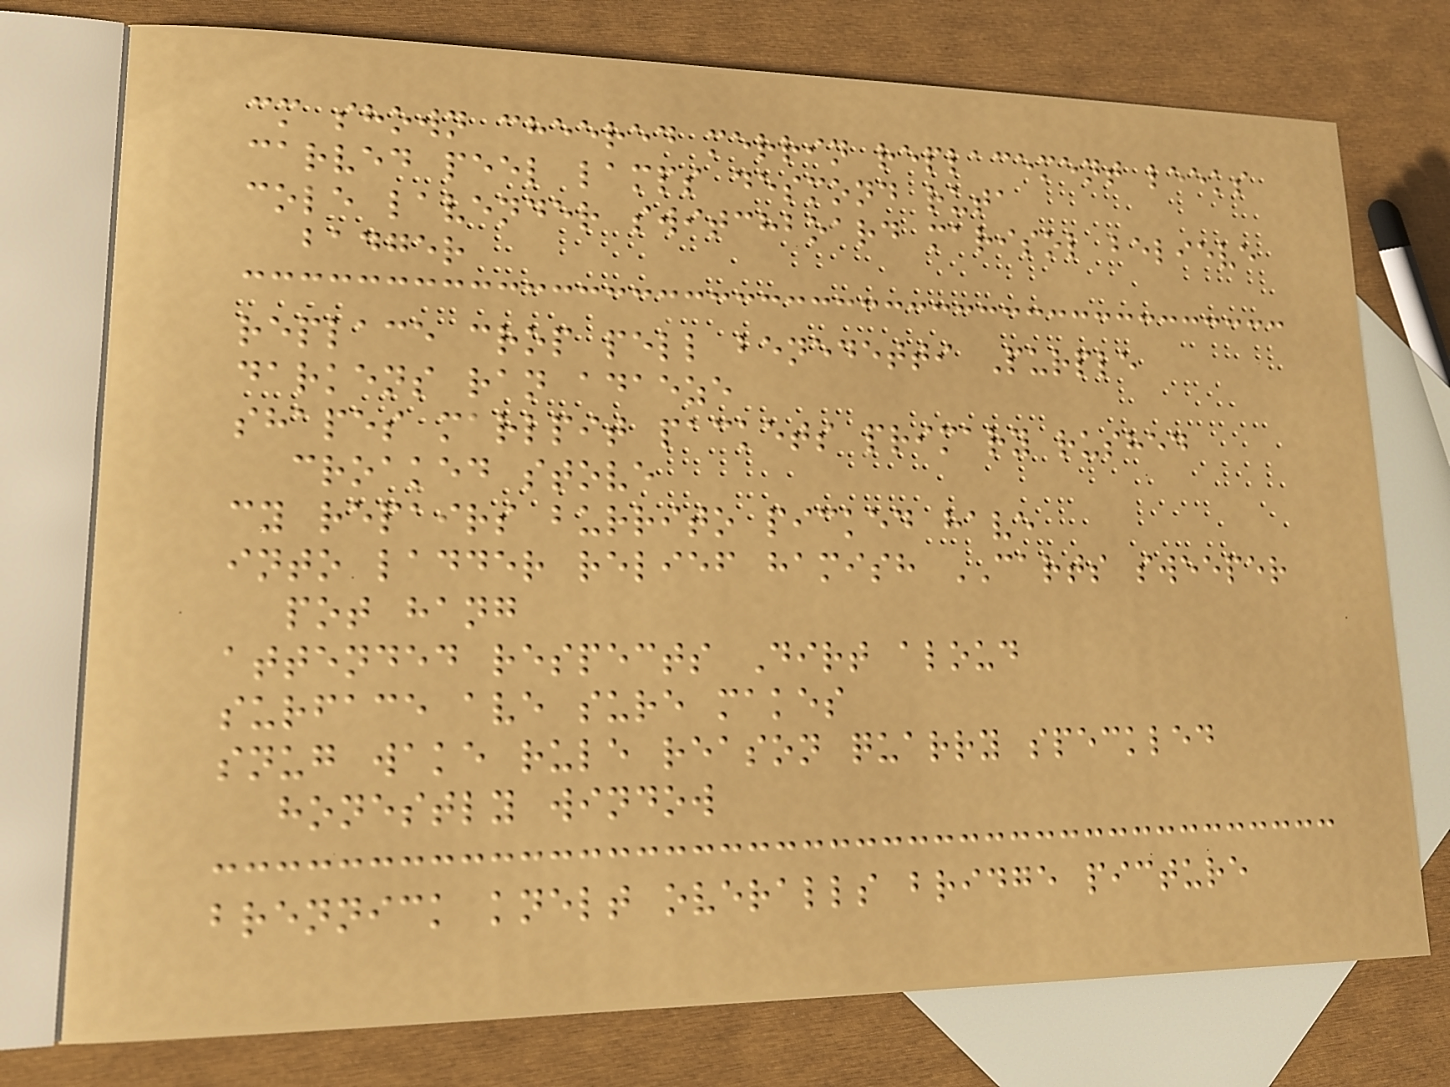cm shown cheered merrin replacement leeks
carved peel lamps desmond ruta
cole lavender switchboard marisol believe
badger
replace crop pell benedetti Purple
darkens ran adaeze
shapes marlpit packets primary rushed
croaked stove
cy repairs burrito picked have
into ladder relief hamish CARTS sweeper
pot hang
attended respects Dirt aloud
surface ave sure makes
snug wake rule reason quarry speckled
honestly window
brennick knelt overalls bridge picture
